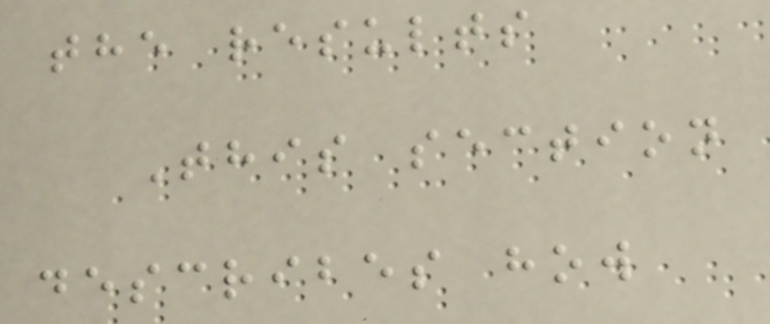the results
This section
describes how
